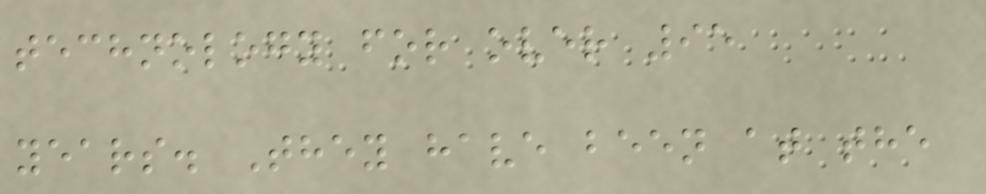technology for over 95
years. They have been at the
